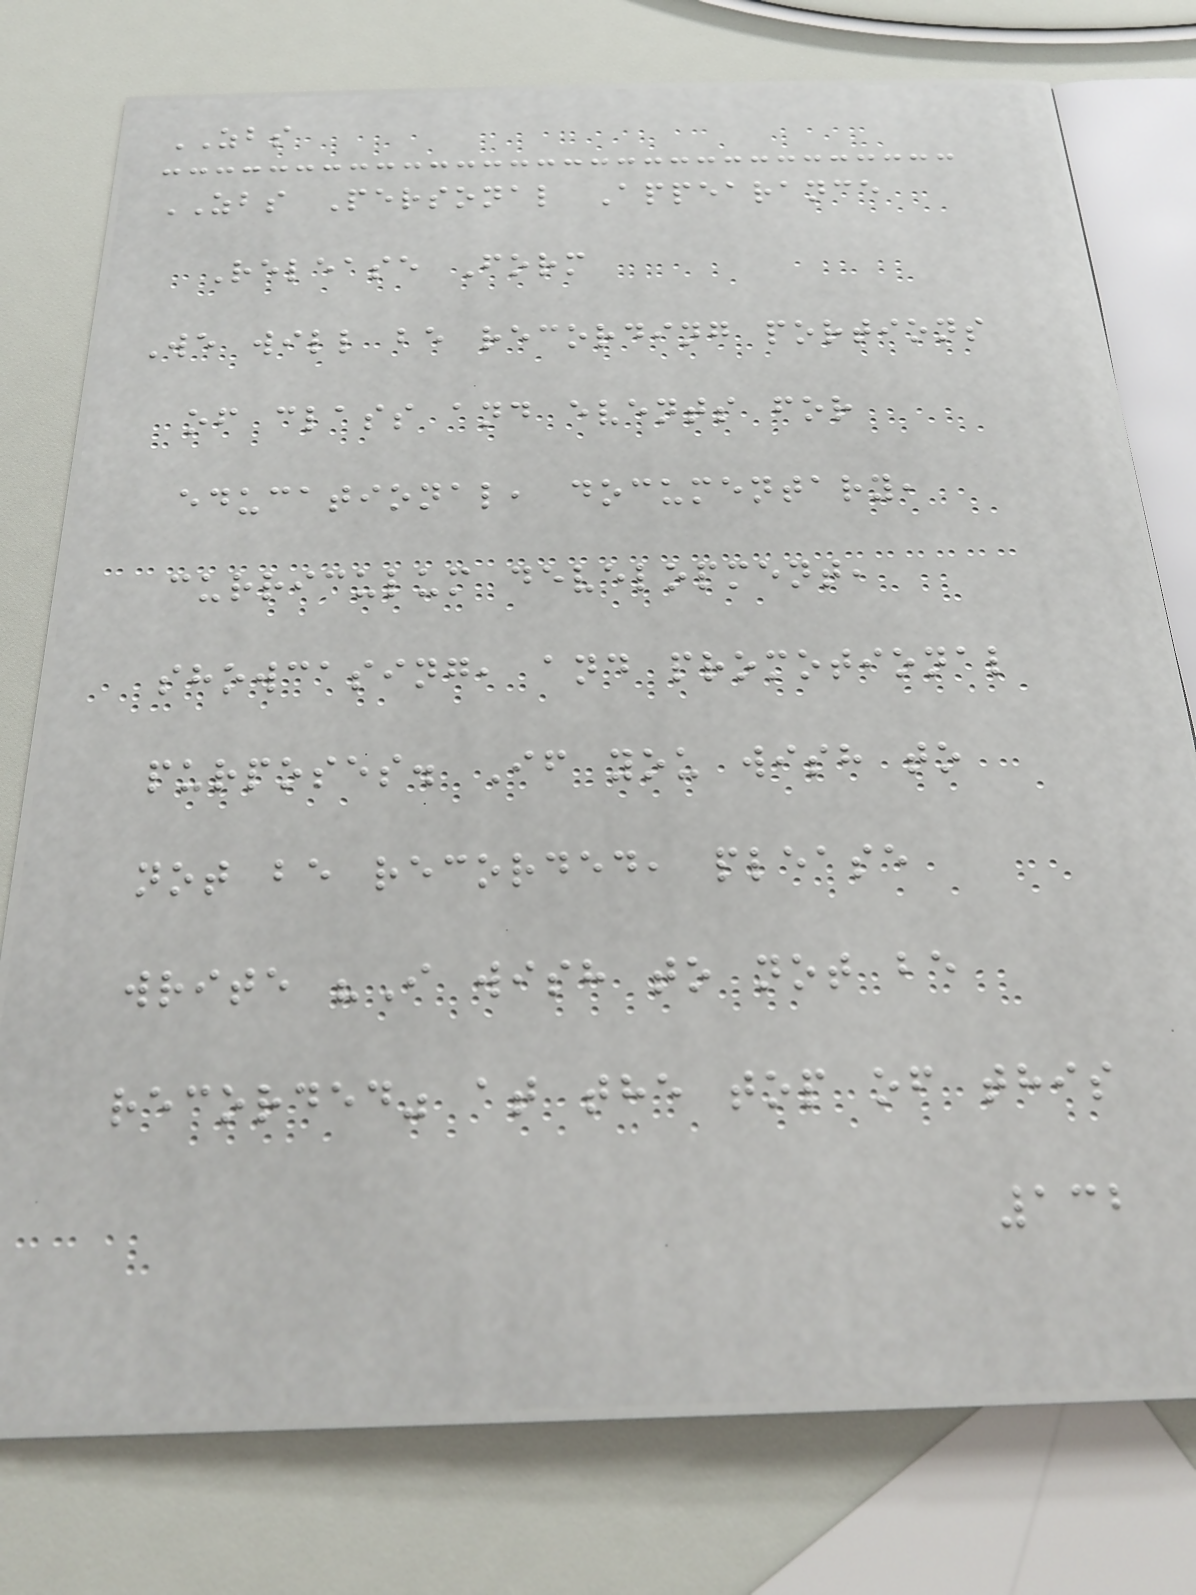ZBS
ZBS Personal Appearance
Release Form
We will be recording portions
of class and events for
educational, documentary,
curriculum development,
showcasing, and promotional
purposes. If you wish to
not be recorded, please
write "I wish to not be
recorded" at the top of this
132
